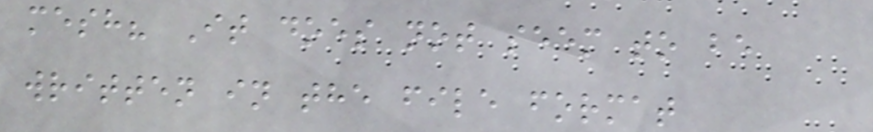mesh? It does not seem to be
written in the file format
